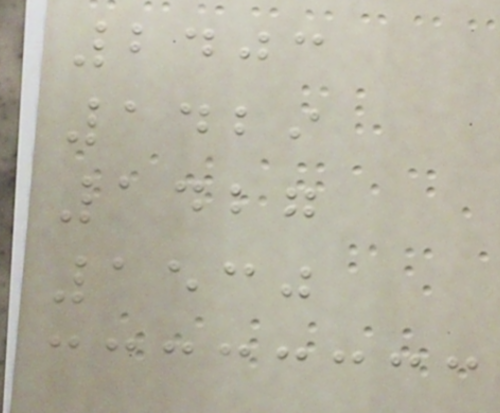2403
1429
1427
1530
